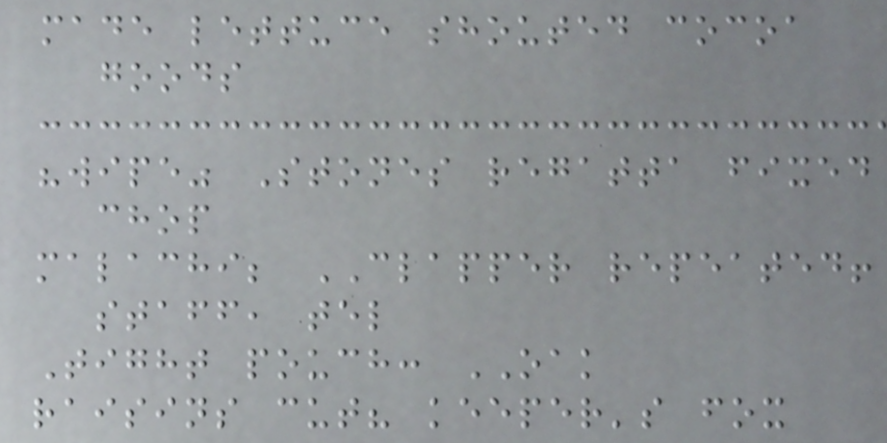made lettuce shouted cocoa
goods
"wipe" Stones regatta fixed
chop
malachi; CLAPPER repeated!
staff, tel
Tight pouch: OAK
raisins cut? keeper's fox
